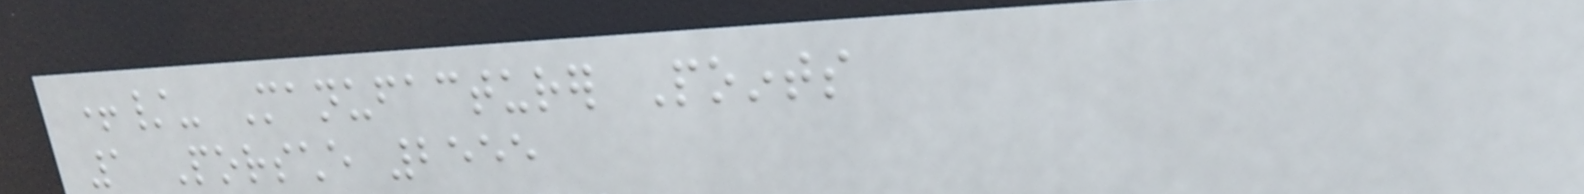+/- Manufacturer Points
1 Porsche 2555
